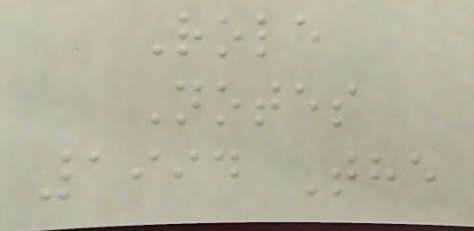Role
Notes
1994 The
